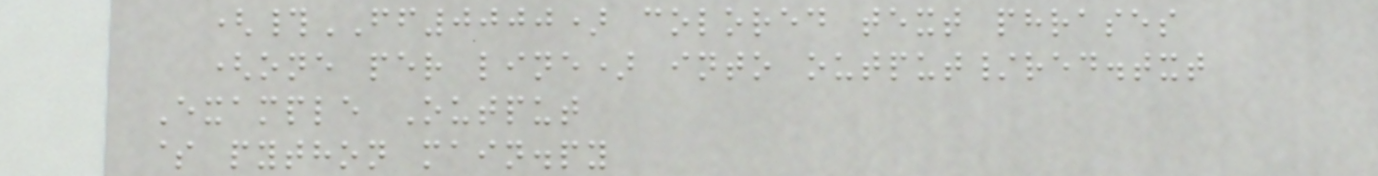(#FF0000) colored text phrases
(one per line) into output/red.txt
Example Output
$ python main.py
